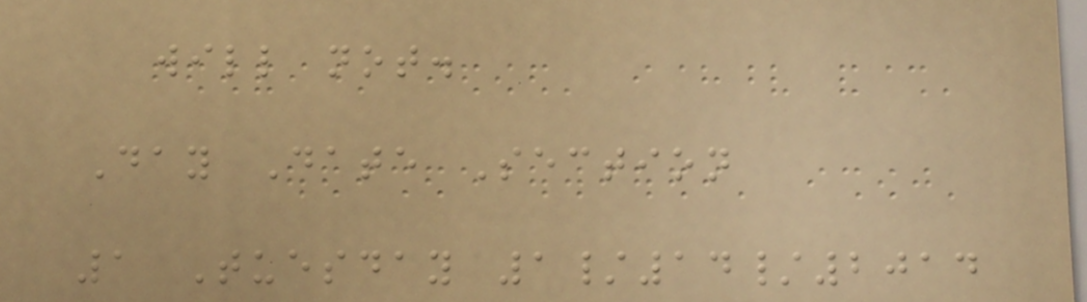will not.
Day Date Section
1 Tuesday 1/14/2014
